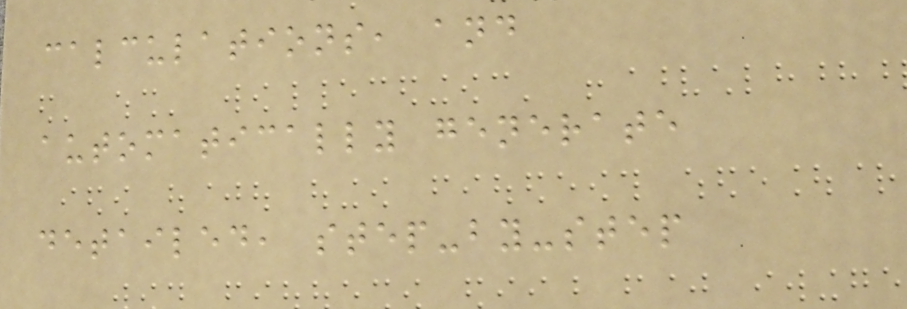calculations, and
automatically generate
detailed, step-by-step
